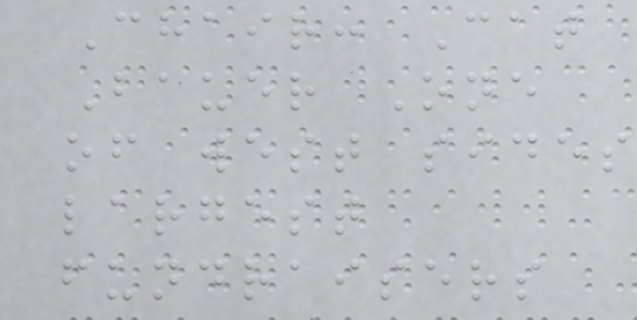Chair: Cat
Bauer One
of west sides
largest
fundraisers
